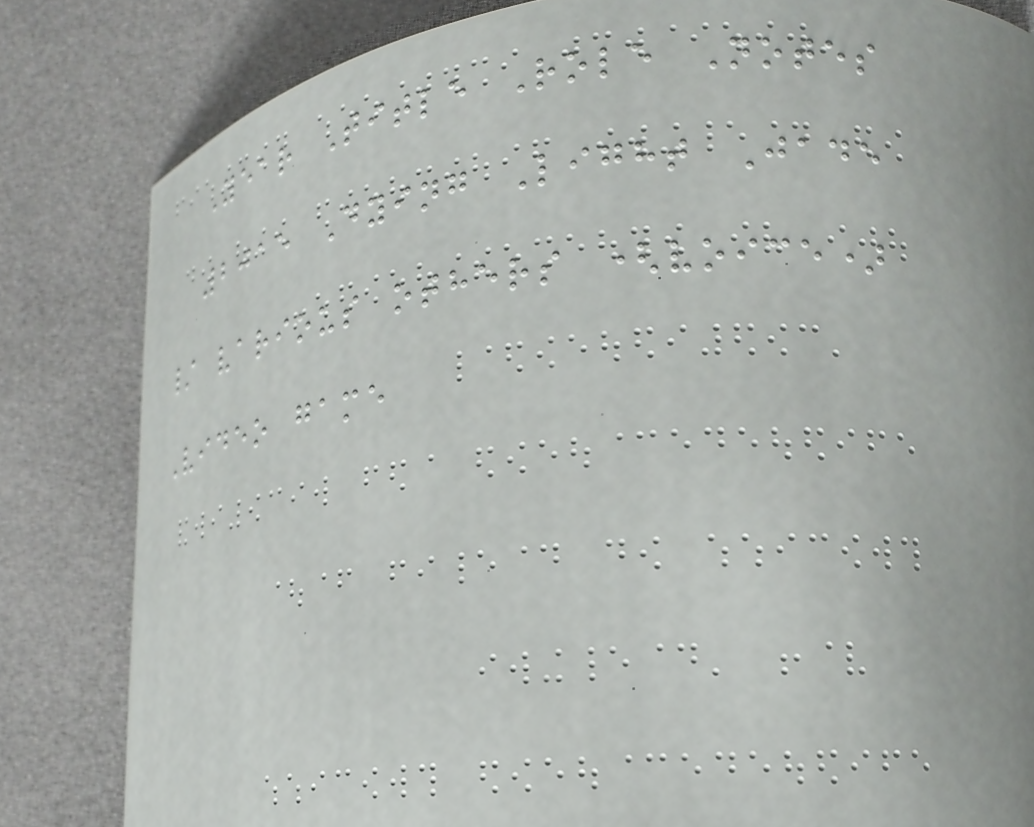Year Title Role Notes
2015 Dying Light Jade
/ various others (voice)
Video game
